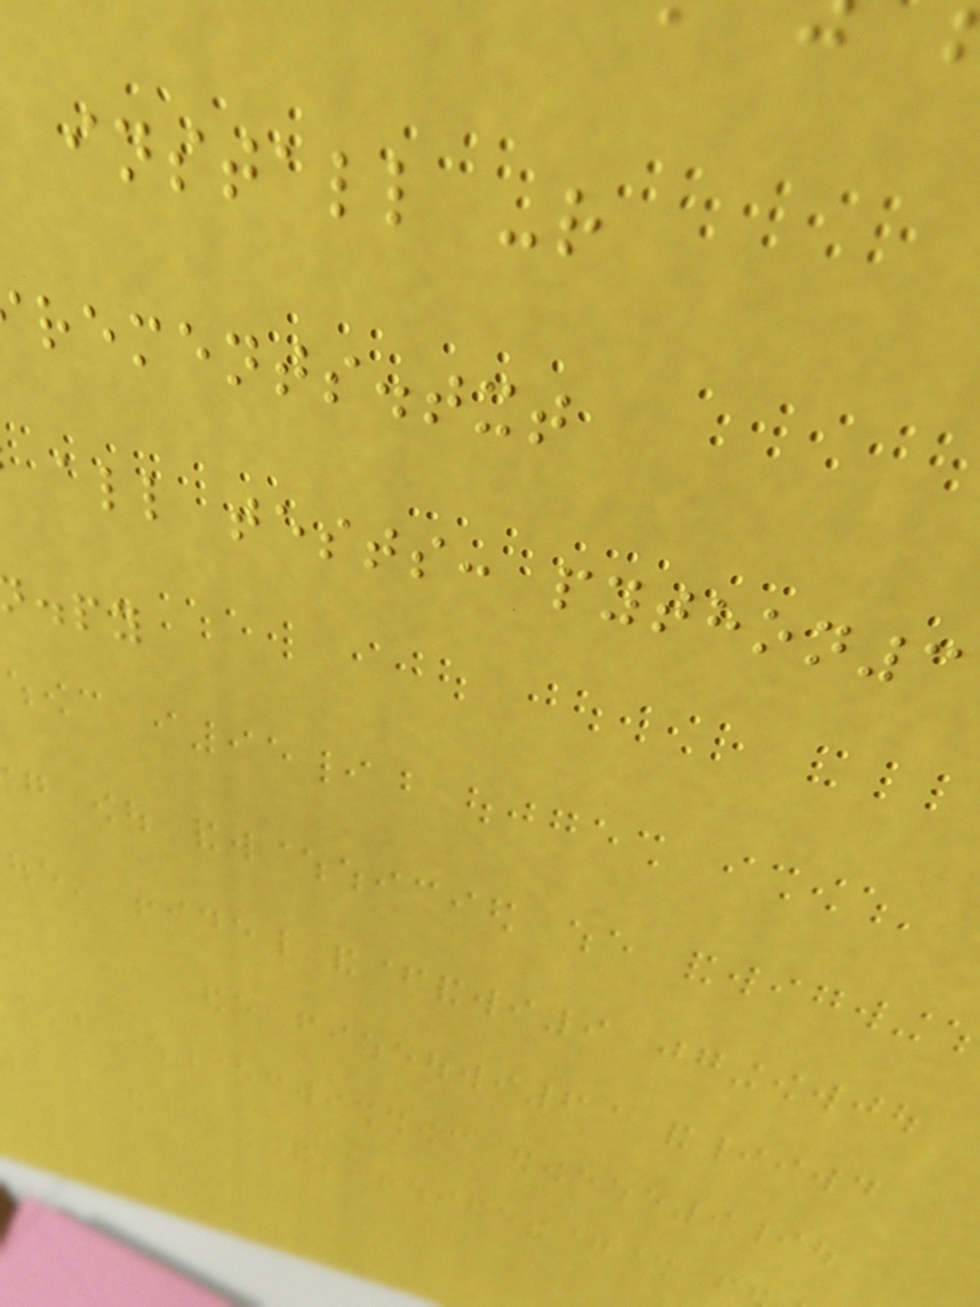install -r
rements.txt
all tests: python3
